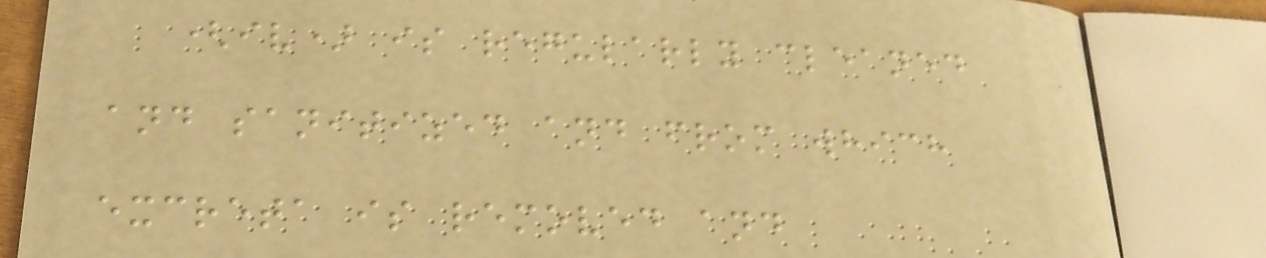(iv) is regularly cleaned
and sanitized and from which
excreta is removed and
